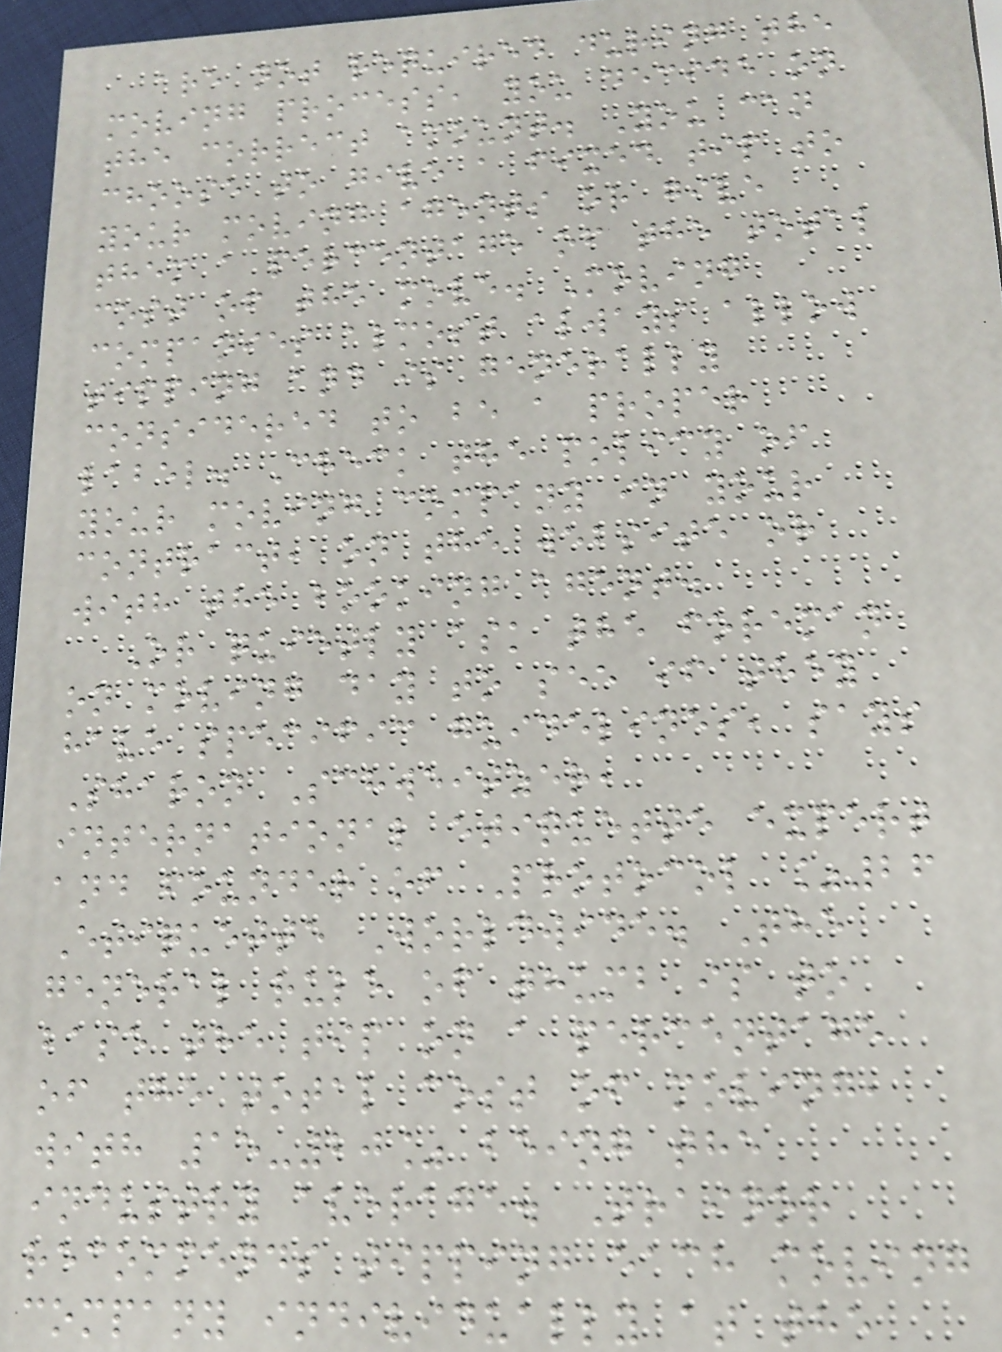are not required during the
moving process, you decide on
the correct amount. You can
choose to give a fixed tip to
your moving agents or give
them a percentage of the total
cost of the move. Moving
companies almost always allow
tipping and is generally
considered to be a proper
label. Check the policy of
your moving company in your
contract, on the website or
with the booking agent.
Or quietly ask the foreman
on moving day to see if they
have specific guidelines, says
Sharon Schweitzer,
international etiquette expert
and founder of Protocol %26
Etiquette Worldwide. The
general rule of thumb is to
base the tip on a percentage
of the total cost of moving,
with 15-20% being the
industry average. Trainor
recommends tipping each moving
company individually at the
